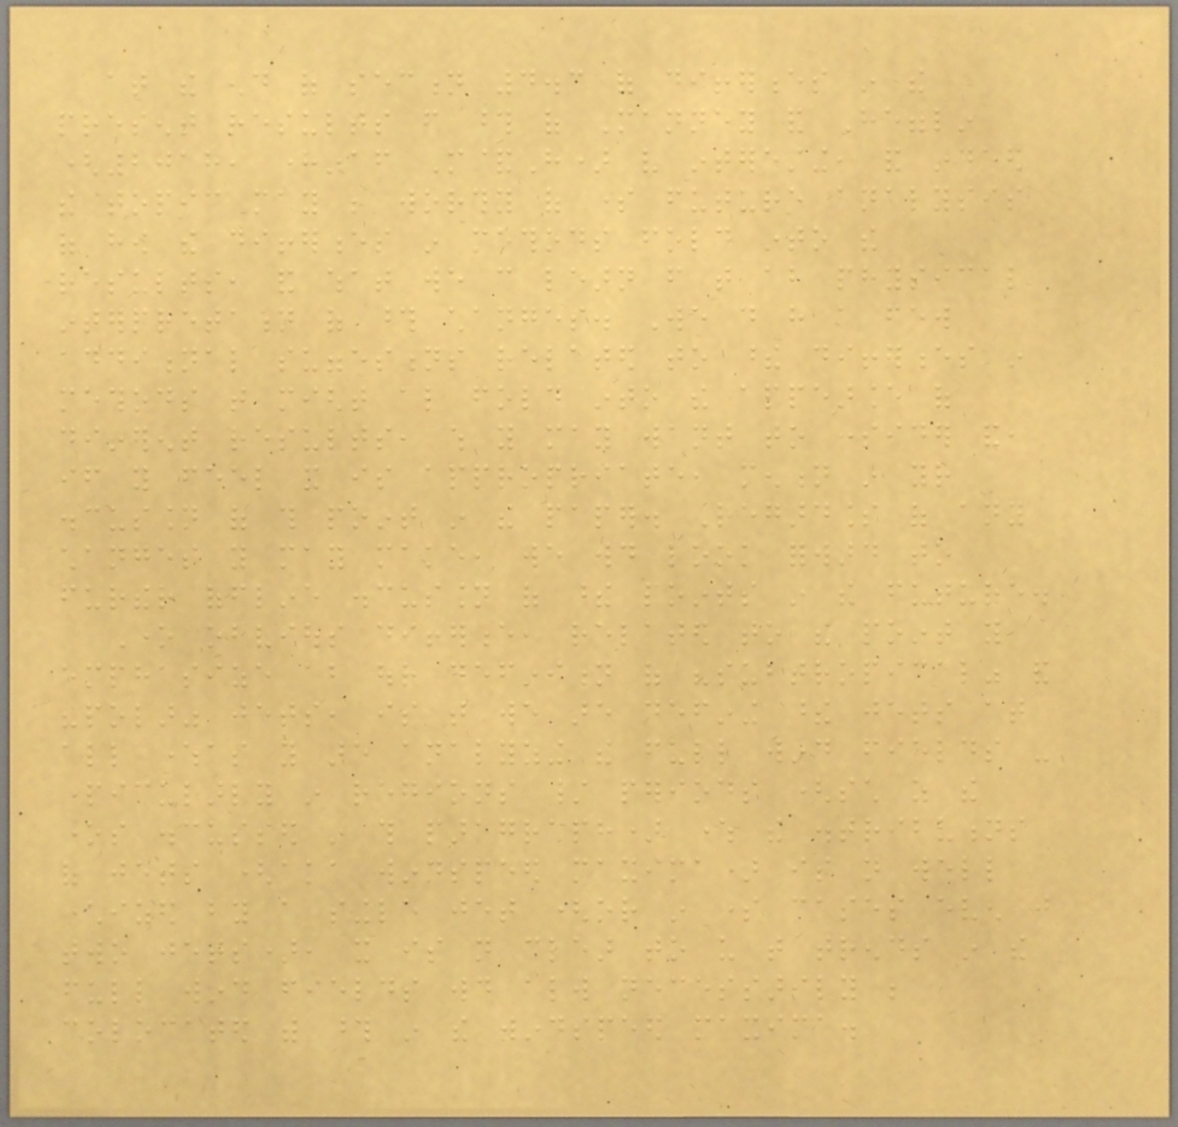at the end of section 4.3 of differences in the
present results from those of Manney and Hegglin
(2018, hereinafter M&H) very interesting, and indeed
the topic may be worthy of some future analysis
of how the differences in methods fold into the
results, and what we can learn from that about physical
interpretation of those changes. We do have a few
additional suggestions related to these differences in
methods that might also fold into the appearance of
different results, which you may want to consider and,
if you feel it is appropriate, mention in your
discussion of this point in the paper. Regardless of any
changes you may make, we would look forward to
further offline discussion of these points in the future.
One obvious difference, related to the point you
emphasize about our definition of "subtropical" and
"polar" jets, is that we are defining these jets at
all whereas you are analyzing the full wind fields -
particularly in regions / periods (such as the
ones discussed in this paragraph) where the distributions
of jets (aka windspeed maxima) is not well
characterized by a single jet (or in some cases even just
two jets), it is not clear to us that trends in the
full wind fields would always necessarily be
colocated with those in the windspeed maxima.
